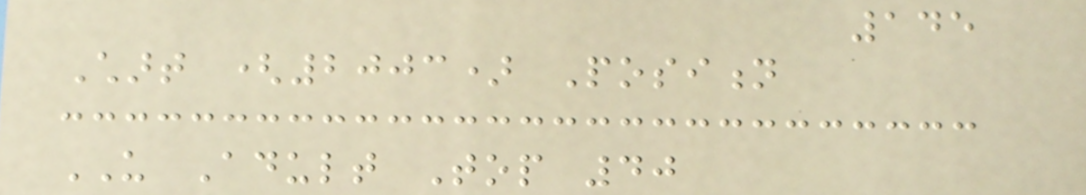145
Chart (2003) Position
US Adult Top 40
